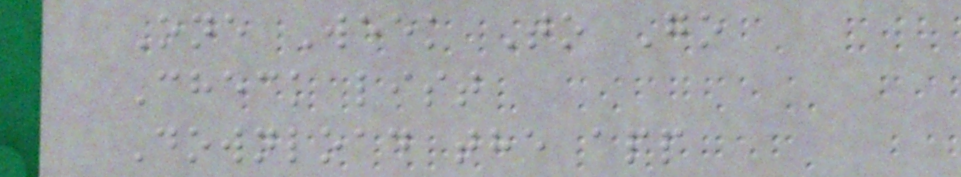One Week To Go
Check list
Download the app
